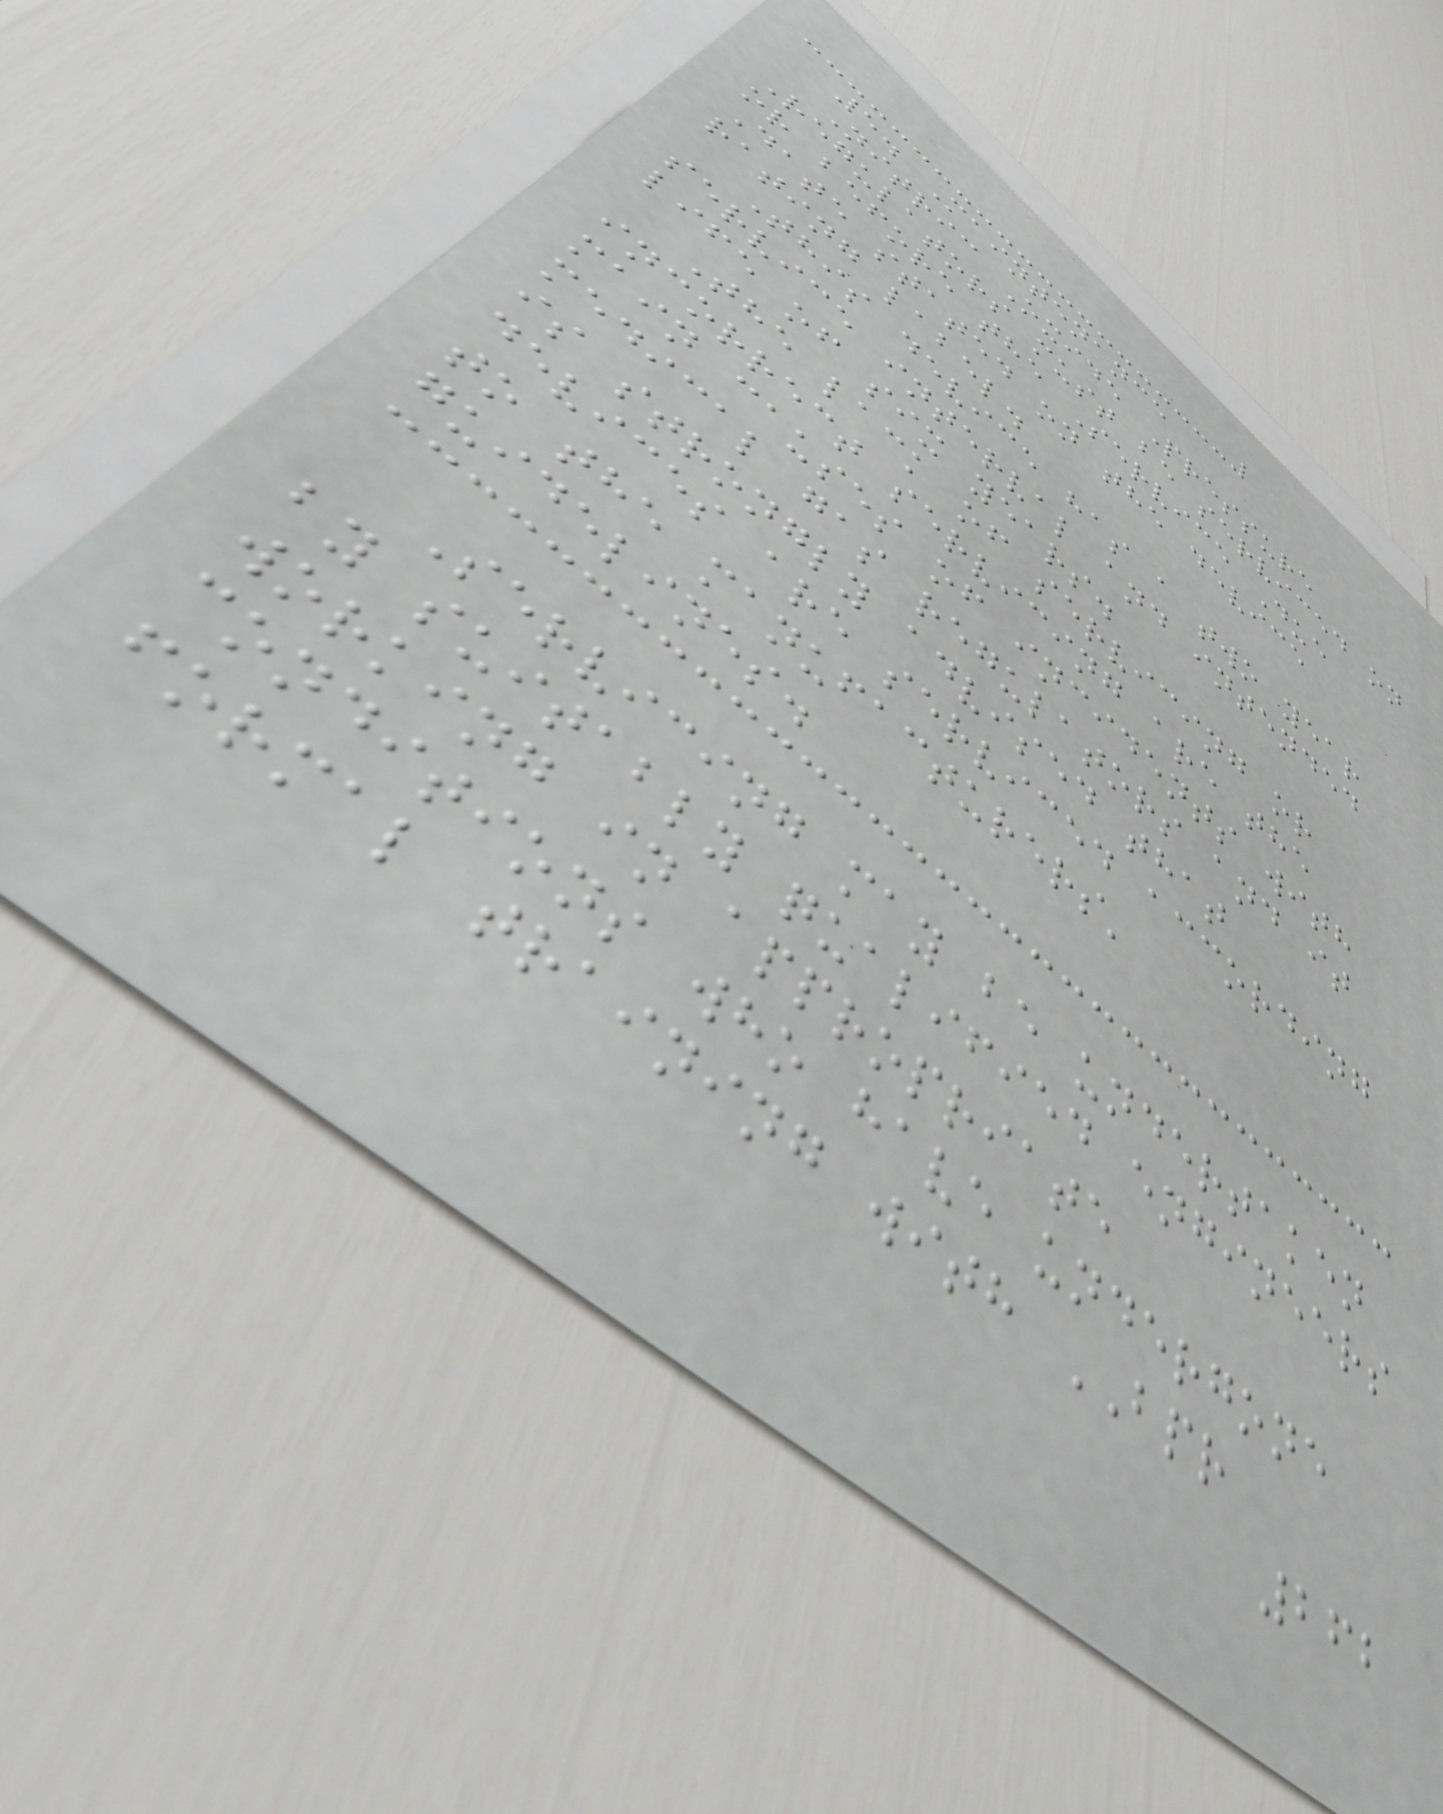5. Maintenance
Nitric Oxide Pressure
Regulators must be serviced on
or before the Service Due
Date stated on the device
rating label.
This device has a two year
service interval and intended
life of six years.
The lack of servicing or
incorrect servicing are the
main causes of incidents with
medical gas regulators and it
is strongly advised that
devices are serviced according
to the manufacturers'
guidelines.
Servicing may be undertaken
by suitably qualified engineers
working in appropriate
conditions who have undergone
formal training with BPR
262
